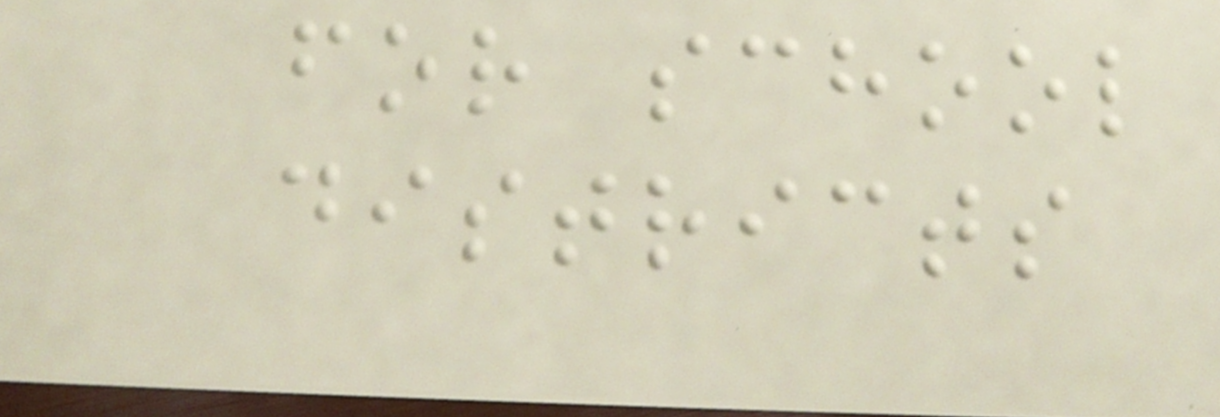for school
districts
